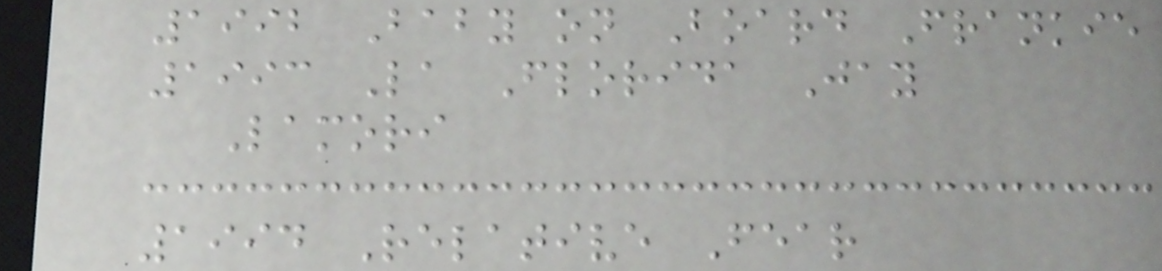1992 Baby on Board Frankie
1993 La Florida Jay
Lamori
1994 Relative Fear
